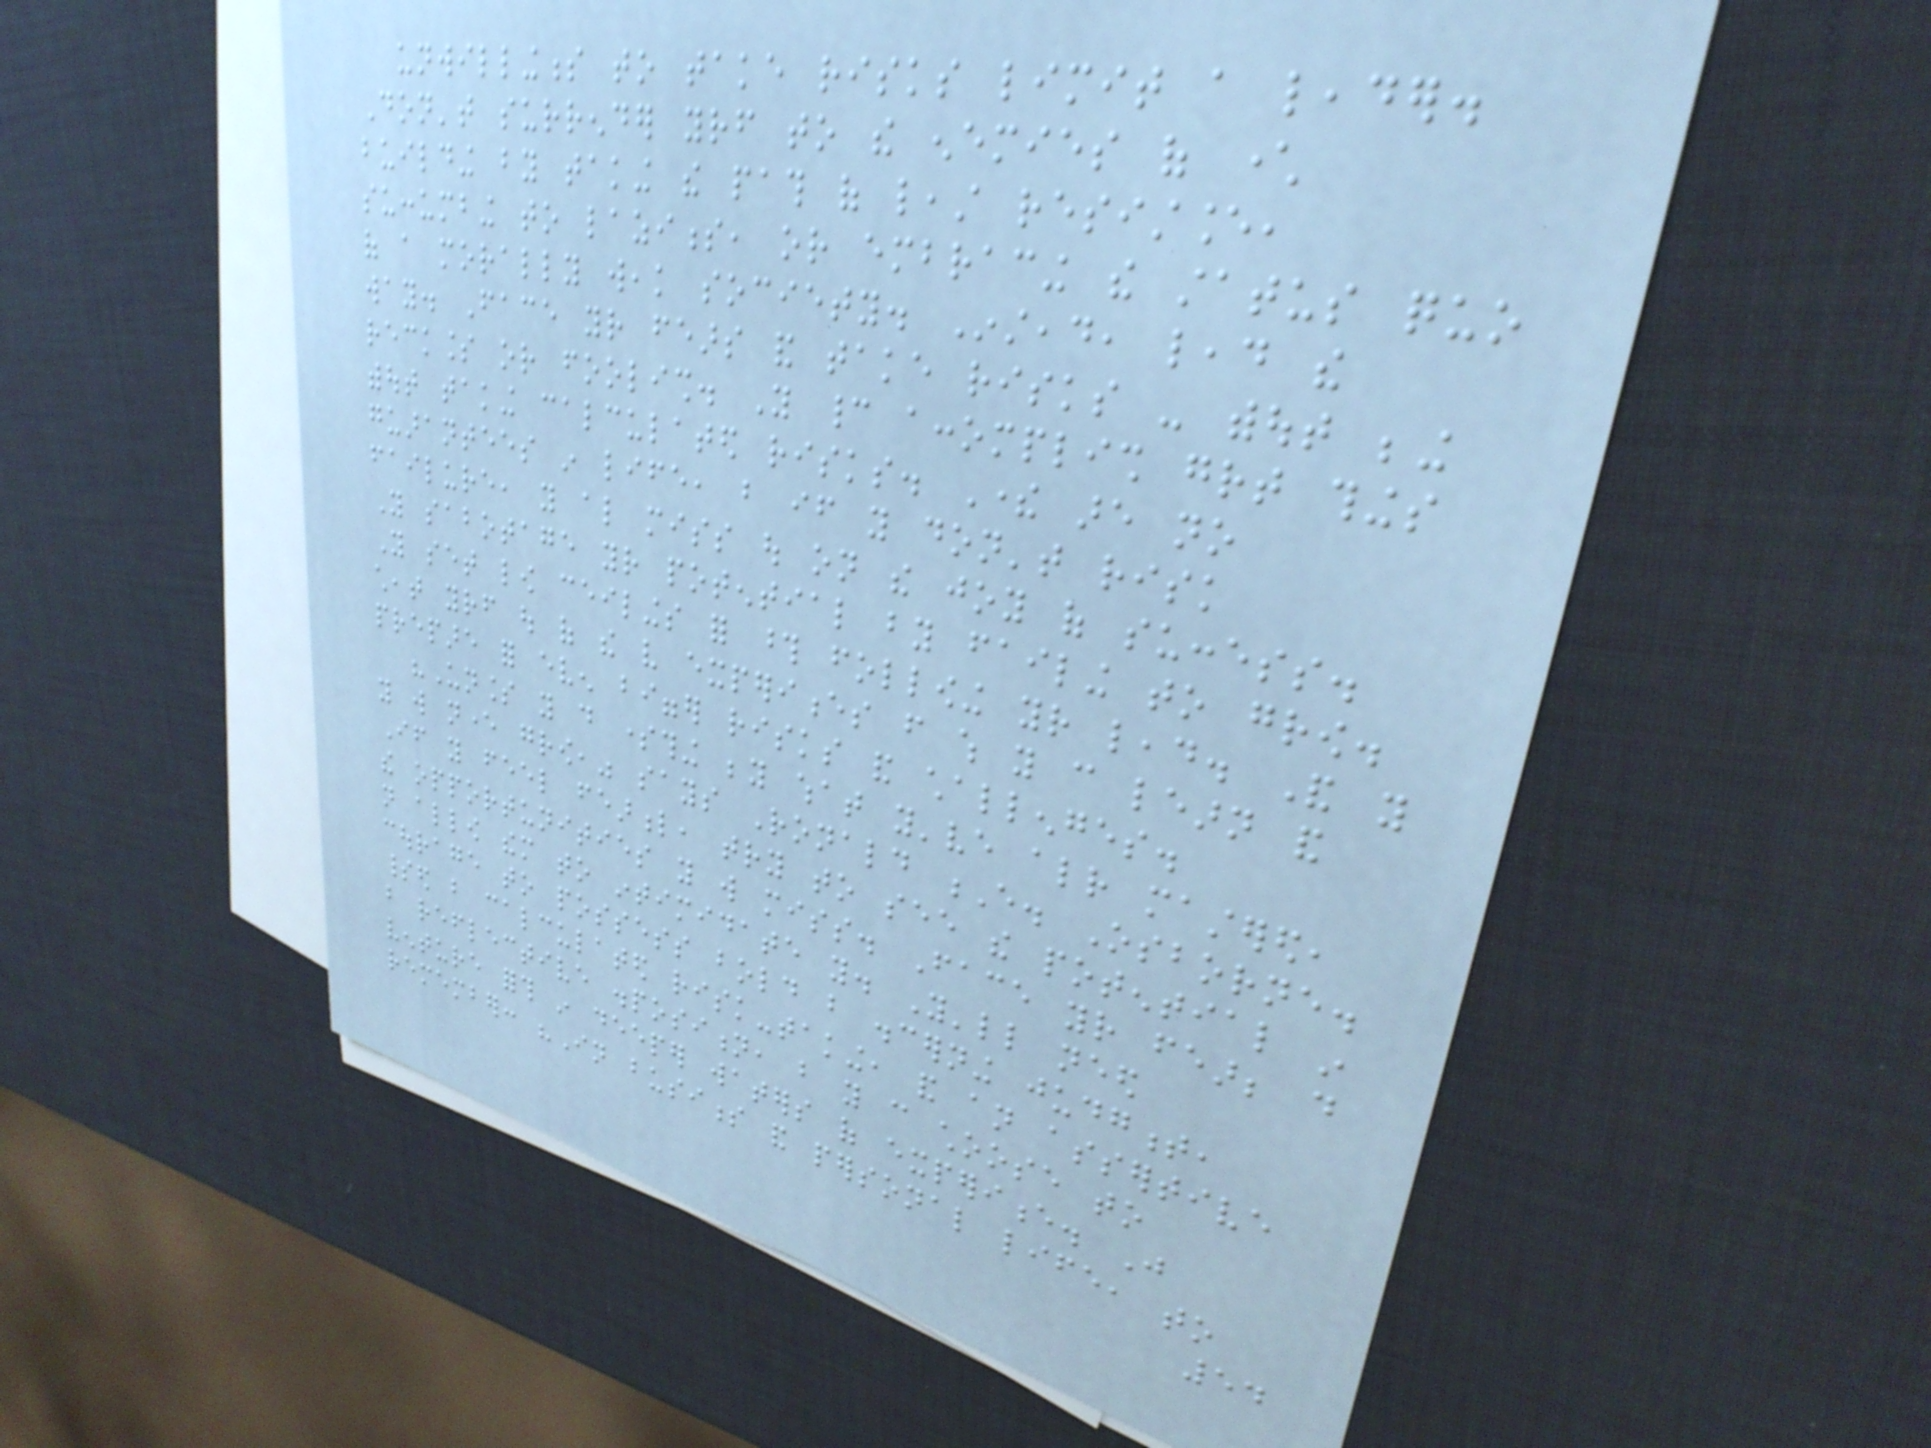unwillingness to take risks limit a leader.
Don't surrender yourself to the enemies of character
building by taking the path of least resistance,
succumbing to laziness, or embracing the status quo
of a morally weak society. Instead, lead the
way. Face your fears and take risks - without being
reckless or foolish. You cannot accomplish great things
without taking calculated risks. There are no
guarantees in life, but if you don't risk
failure, you also miss out on the joy of success.
You sabotage your potential by failing to grow.
You set low ceilings for those following your lead. And you
cheat yourself out of the very experiences from which you can learn and
prepare for even bigger risks and challenges.
"Unless you do something beyond what you've already mastered,
you will never grow," says Ronald E. Osborne.
If you feel fearful, try to see the potential in
the opportunities you will miss. Face your fear; do
not allow them to intimidate you. You'll need
courage to possess bold but discerning judgment,
spirited but calculated risk-taking, and an assertive
but reflective disposition, but you can choose to
venture forth in deeper waters of experience. Just
remember: "In business and personal life, to
54
